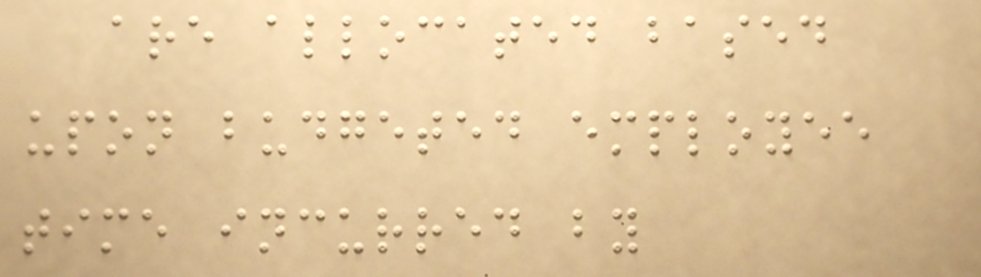are allocated based
upon budgeted employee
time incurred by
